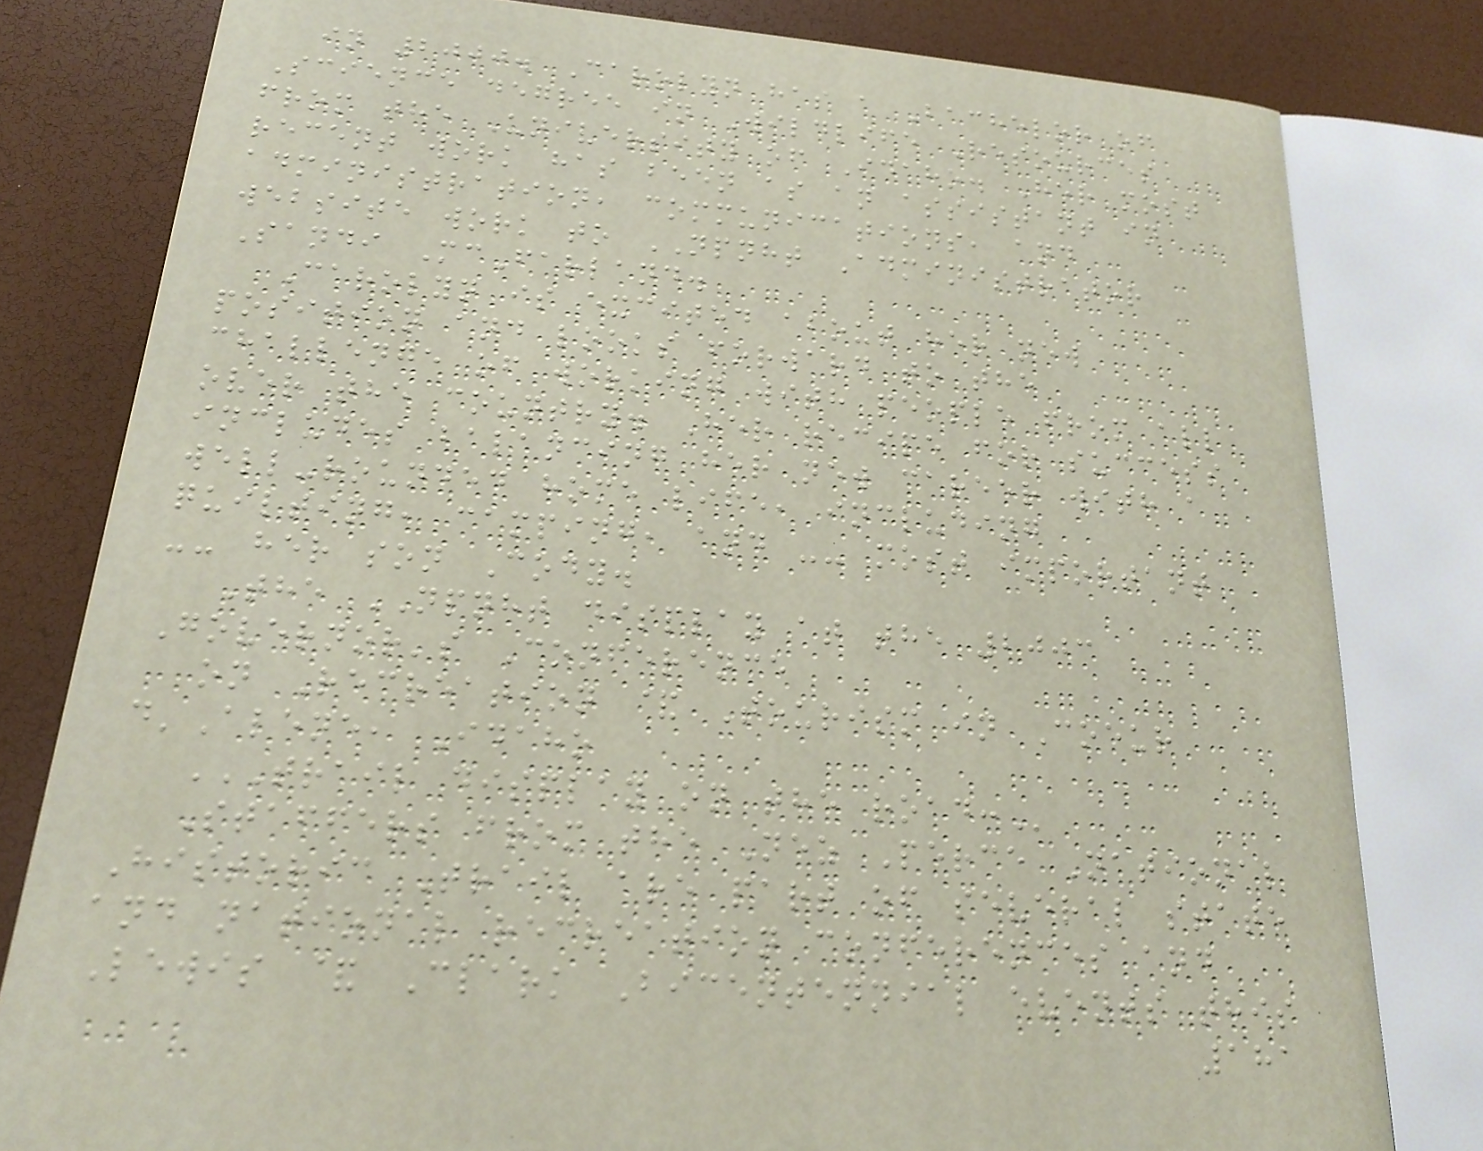in 2000. Carolyn has a Bachelor of
Science degree in Wildlife Resources
from the University of Idaho. Her most
recent work has been as an assistant in
administration, communications, and
website work to NPNHT Administrator
Sandi McFarland.
Carolyn is excited about her new
position and looks forward to the
challenge of working with people from all
over the country. Her recipe for success
includes balancing her new career with a
well-rounded home life, including
quilting, camping, and -- most important
-- her son Cody.
The NPNHT display at the 2003
Governor's Conference
on Recreation & Tourism in Coeur
d'Alene, Idaho
TRAIL DISPLAY ON THE ROAD:
Staffers from the Nez Perce National
Historic Trail are part of several state
and national recreation conferences and
Lewis & Clark Bicentennial events this
181
